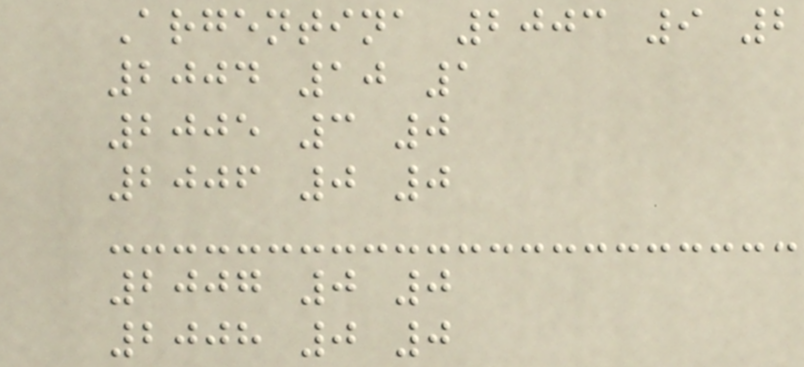Argentina 2003 9 2
2004 10 1
2005 3 0
2006 0 0
2007 0 0
2008 0 0
